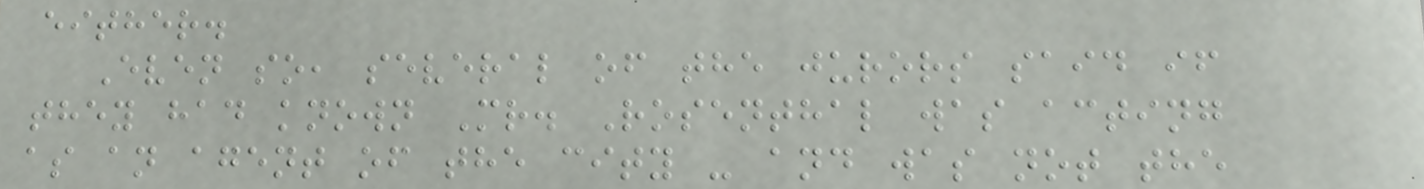either.
Even so, several of the jurors said if
they had known Mr. Rosenthal was acting
as an agent of the city - and was not the
